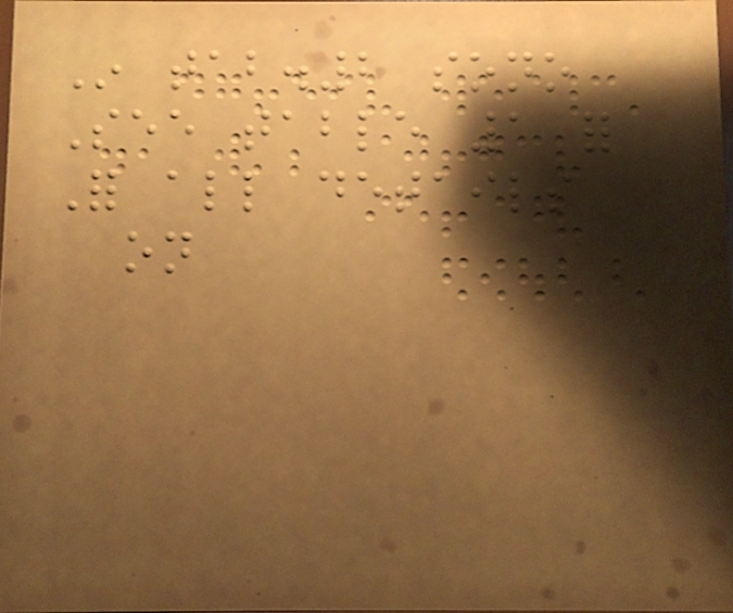In tab.2 sono
See table 1 for
For all details
on
